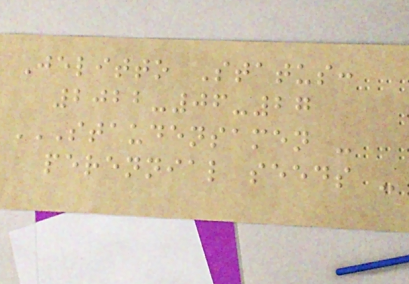Jelitto Status:
2022-06-27
STAUDENSAMEN -
PERENNIAL SEEDS -
